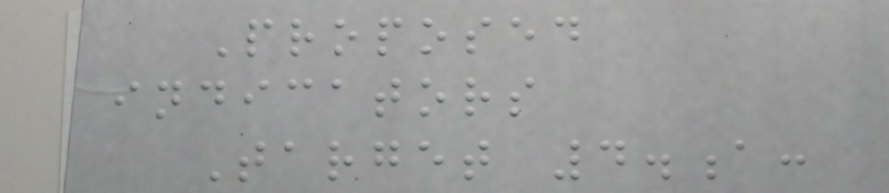Proposed
indicators
Target 4.a:
